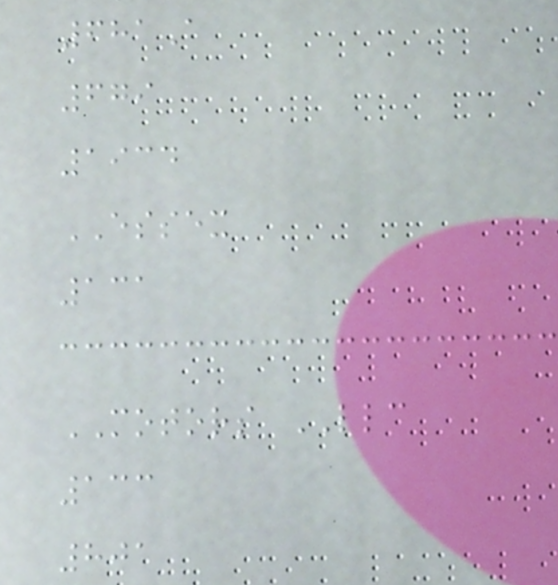681A
679
1934
ESSEX
131
MOTORS LLC
133
801
